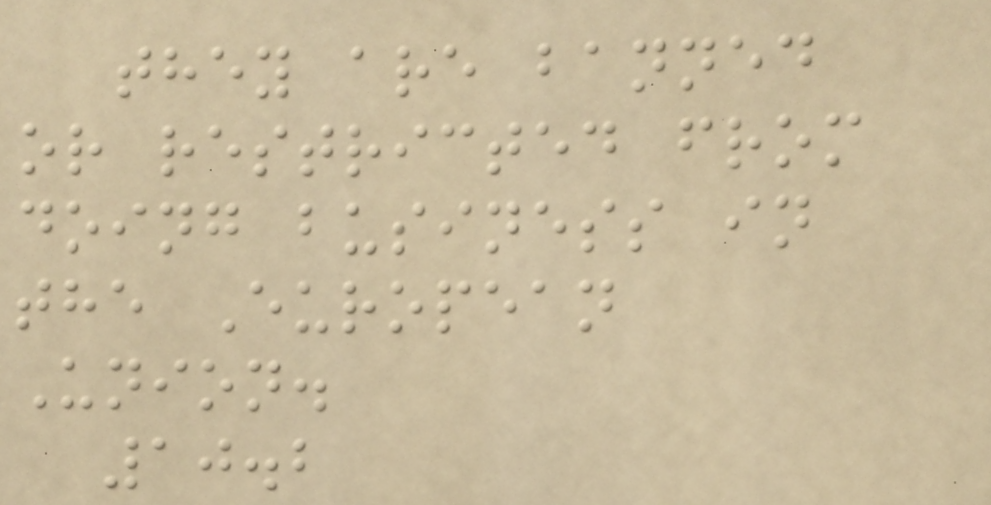they are banned
or restricted from
doing business in
the European
Union.
10.2
